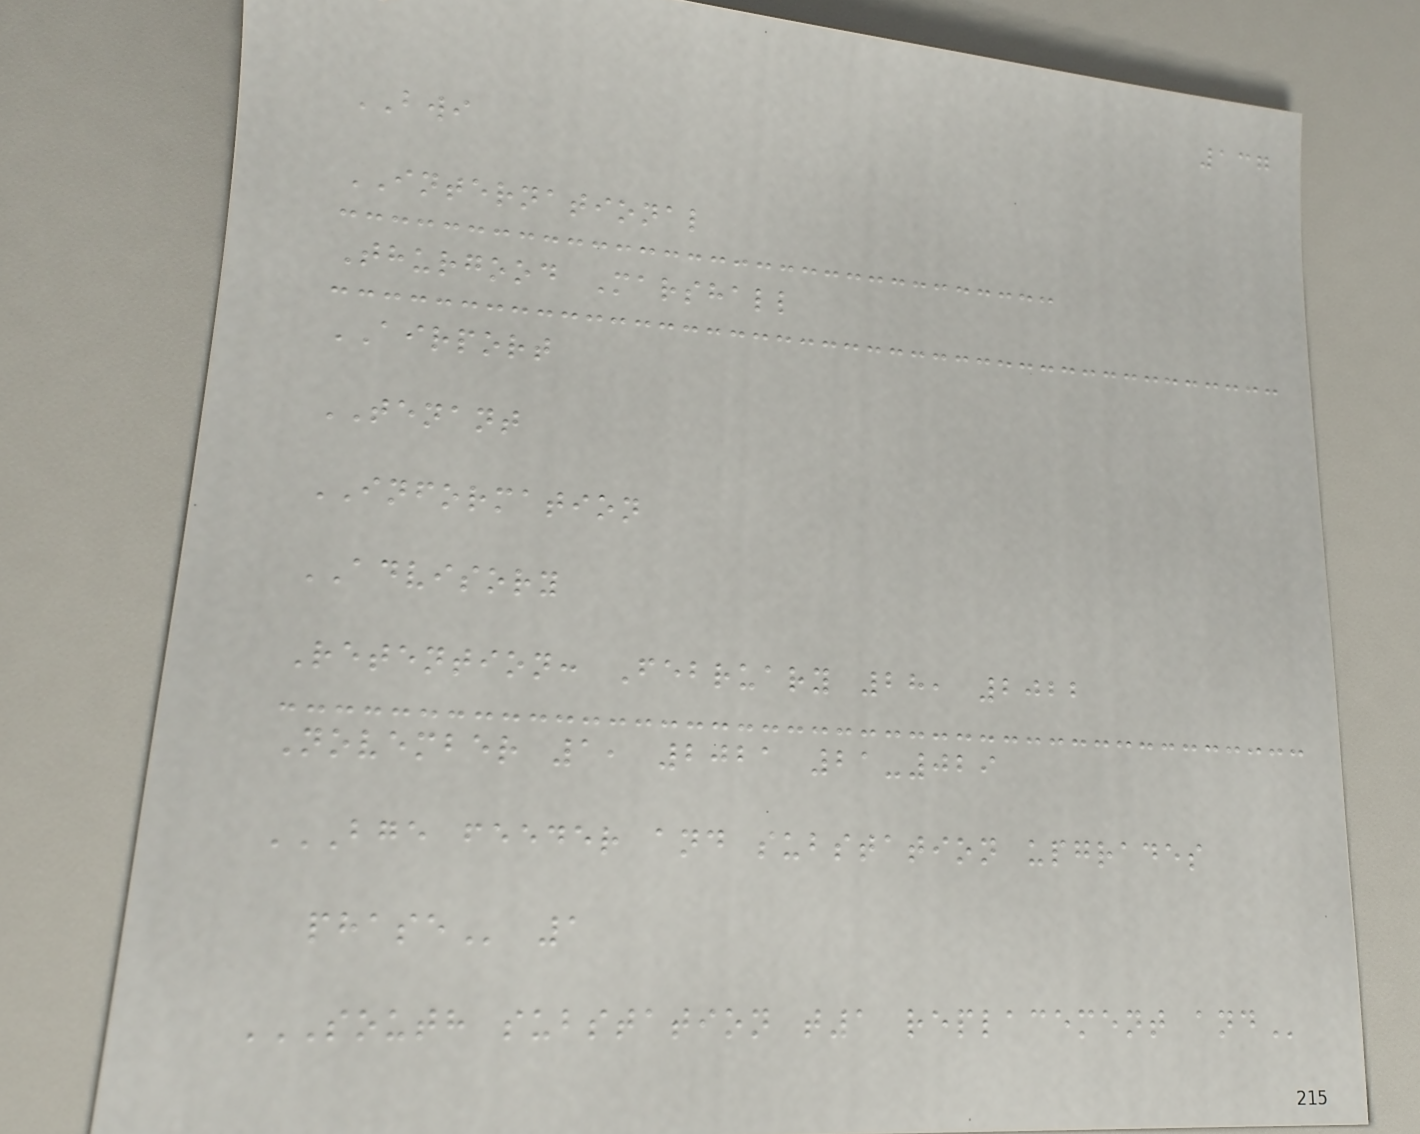137
BWI
INTERNATIONAL
Thurgood Marshall
AIRPORT
TENANT
INFORMATION
ADVISORY
Retention: February 28, 2022
November 1, 2021 21-029
BGE FEEDER AND SUBSTATION UPGRADES
PHASE 1
SOUTH SUBSTATION T1 REPLACEMENT AND
